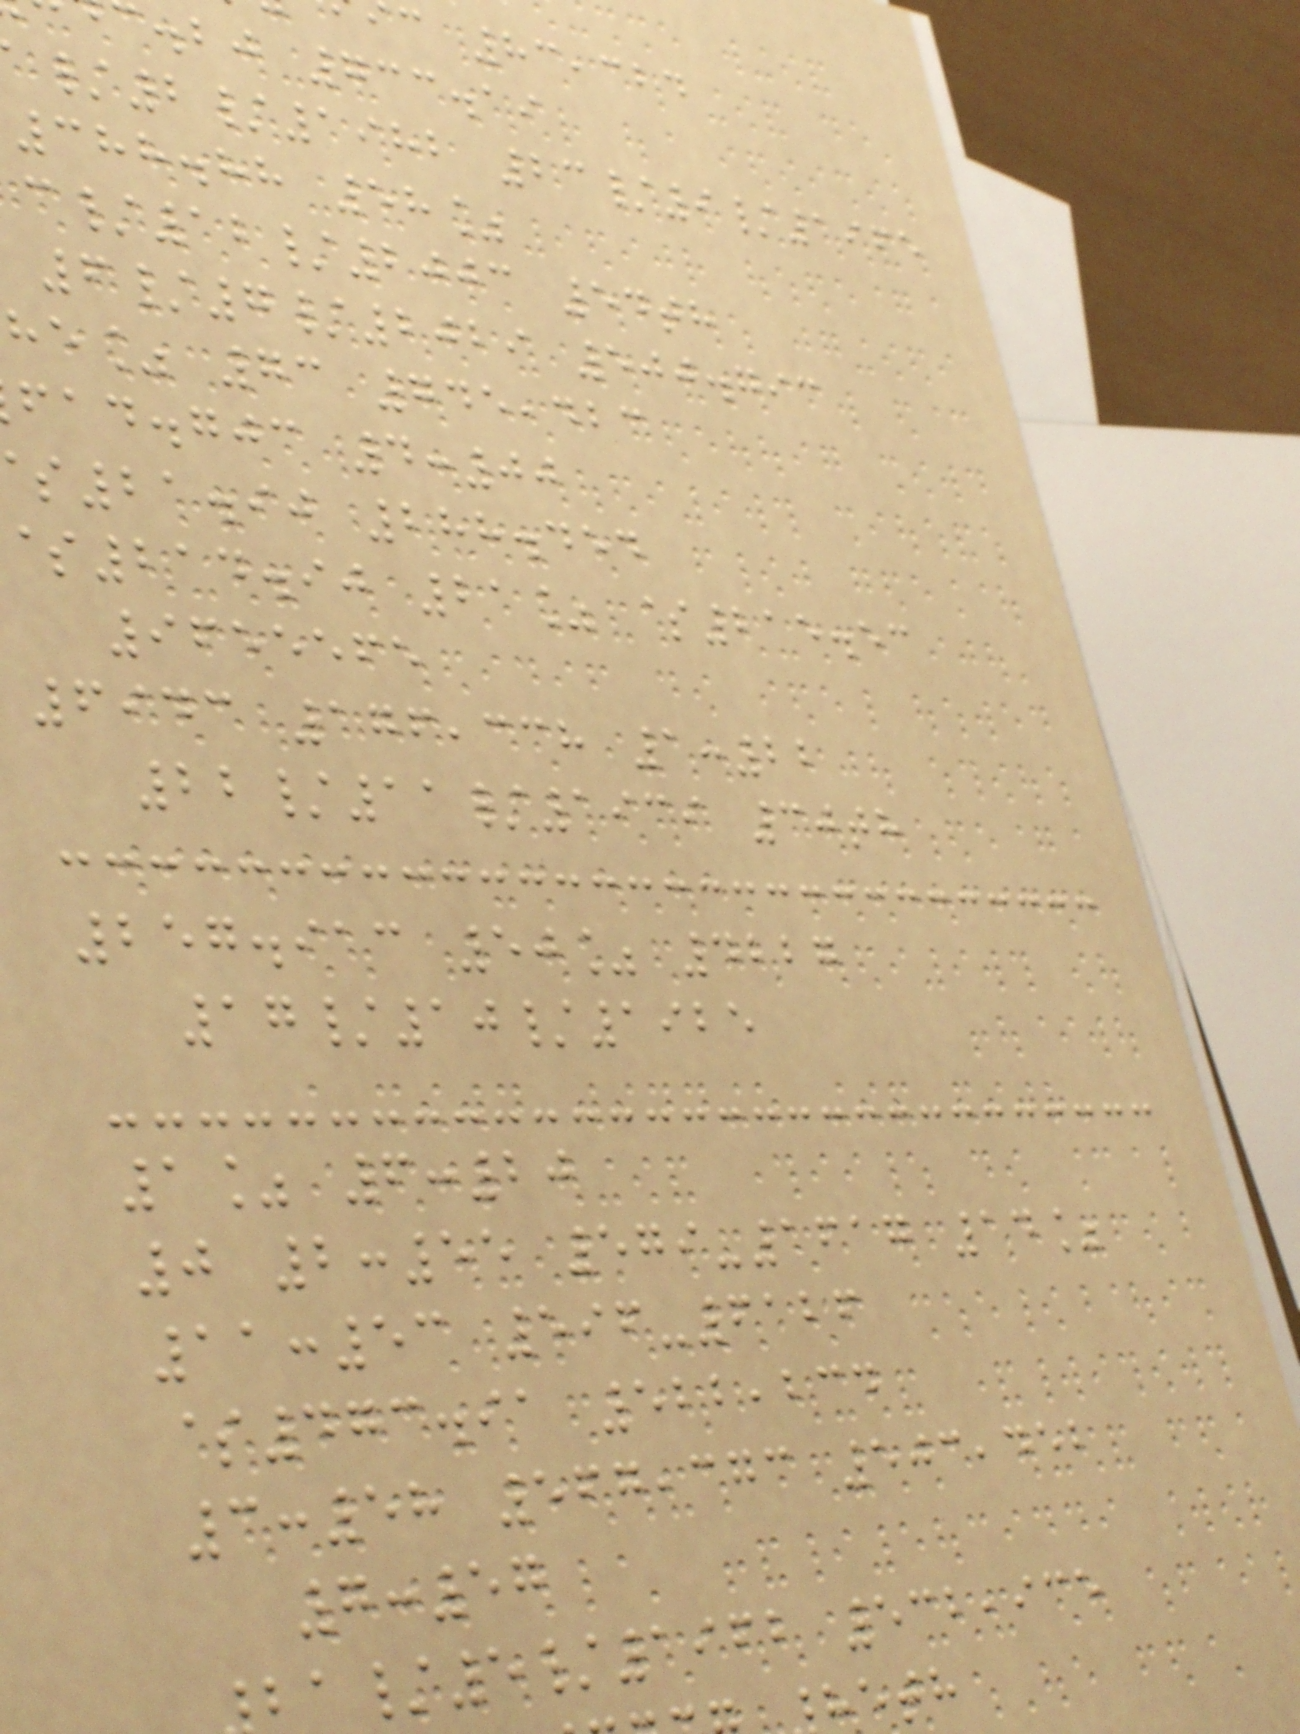c 83,324
.bj 733.19
/2/1982 23/9/1965
388.88 58%
/12/2003 54th
6/7/2029 500.793
he% 73 745,423
fad.gjc 4:00
21.90 288.454
214.90 21% $215.53
9655565
6943 176,338 1:22
22/11/1939 30th
257.913 50% 4227
17/10/1925
1% 6:20
0 2:55 579-1617 14%
11:53 596-6126
$473.91 522,234
3:58 567,373 503,452
7:57
/5/1962 532,935
